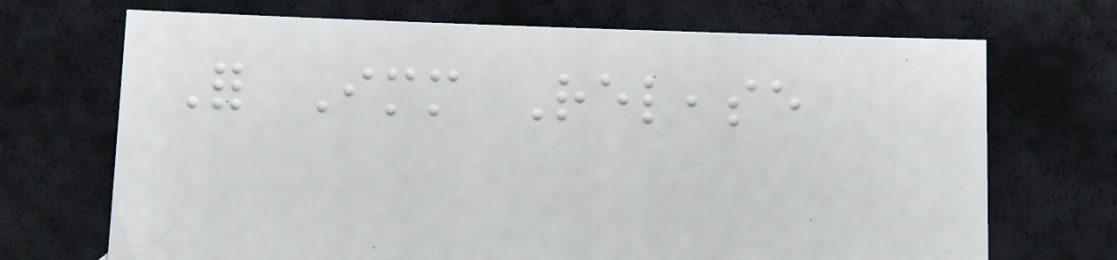For Immediate Release
